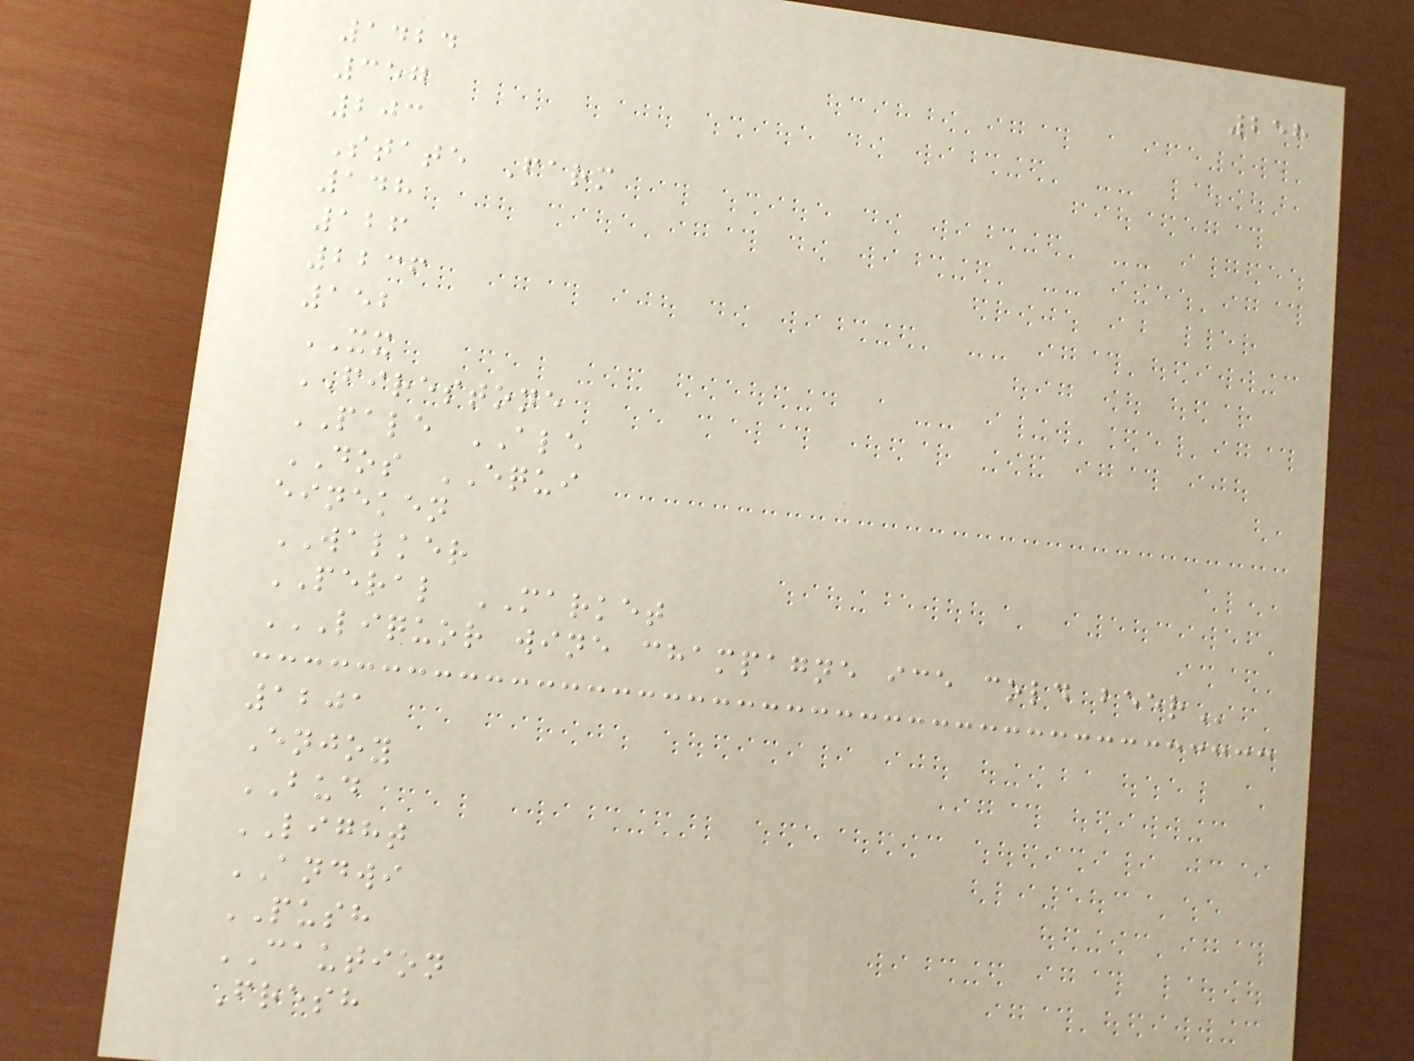258
1424
357
203
State Farm
148
126
2236
152
XX
FIRESTONE
PALE ALE
DOS EQUI
eineken
WALKER
PERAL MARKET
LIQUOR WINE CHAMPAGNE ICE COLD BEER
1201
Enjoy
BUD
LIGHT
ANDWI
PUSH
CAUTION
Fresh
